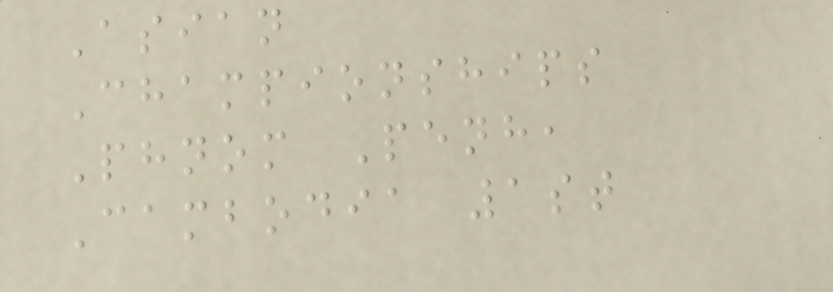Asian
Championships
Phnom Penh,
Cambodia 1st
